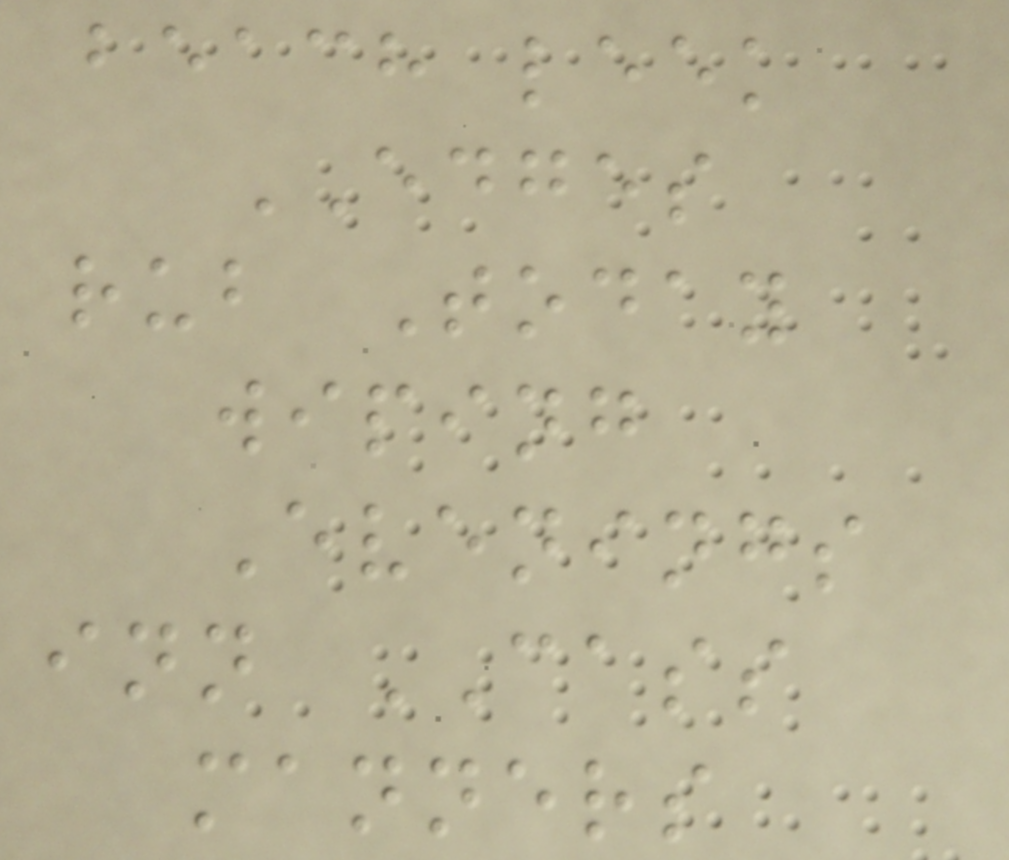beach leek
EDGES
rub Today
wiping
Evenings
inn CASS
manners
